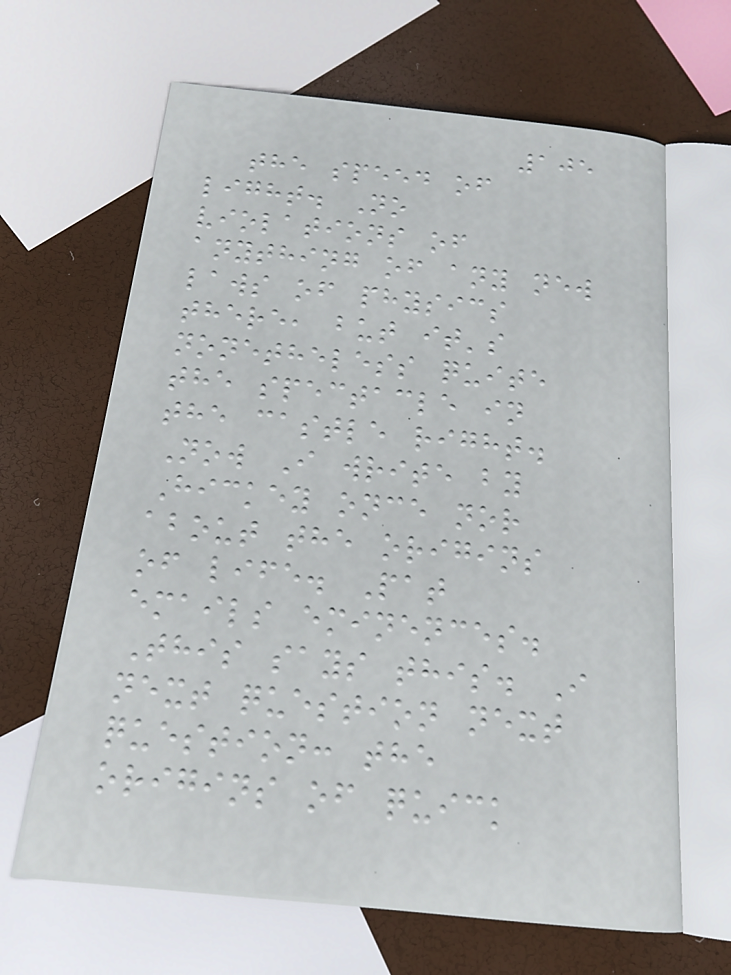105
the speed of
light. No
violations of
anything of any new
laws of physics
there, but it's
nonetheless quite
the spectacle in
the castle right.
Now I write by
Hickey once nor
about the origins
of life. Pat
emails eminences.
This says this. I
next question next
question: the
origins of quick
